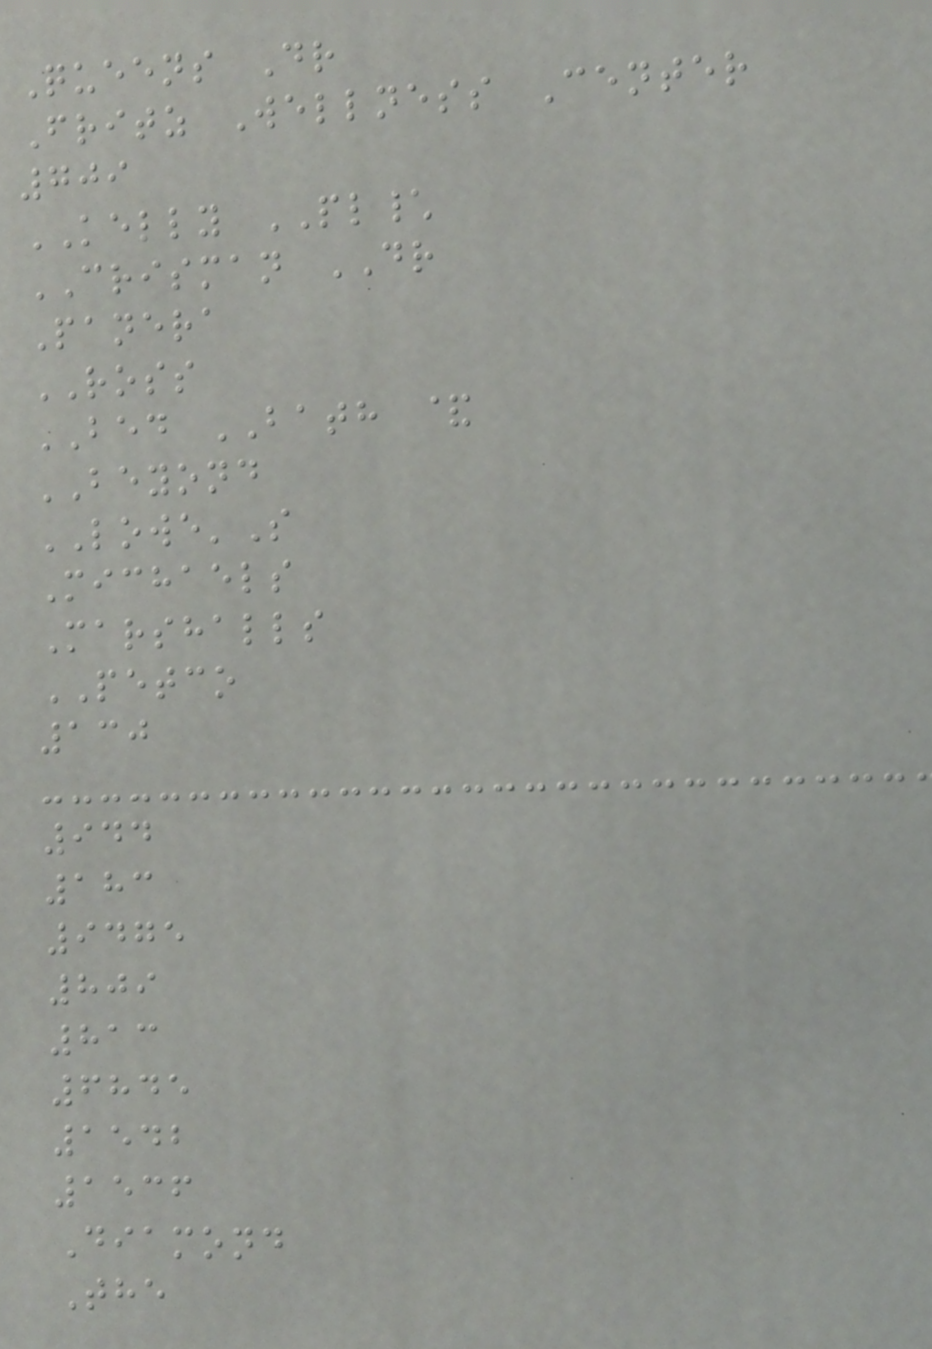Queens Dr
Fritz Wellness Center
709
KELLY PL\
CRISMAN DR
Panera
ROSS
BED BATH &
BEYOND
LOWE'S
Michaels
Marshalls
PETCO
130
944
183
9475
809
813
6845
1542
1536
Diamond
The
